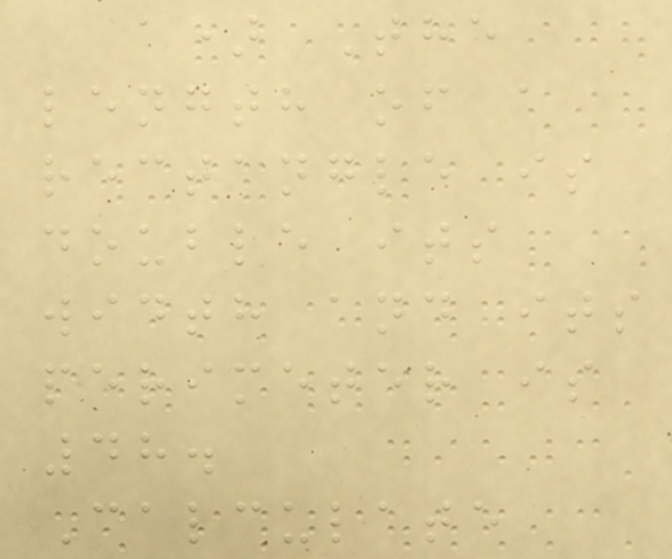a) The
length of a
rectangle is
double its
width and its
perimeter is
48.
Calculate
